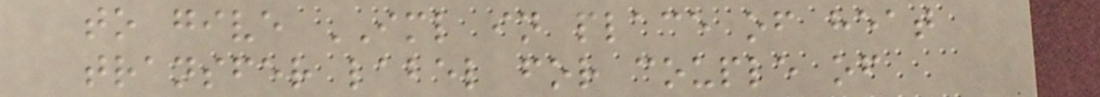to give IML in place of heat
transfer label for couple of
